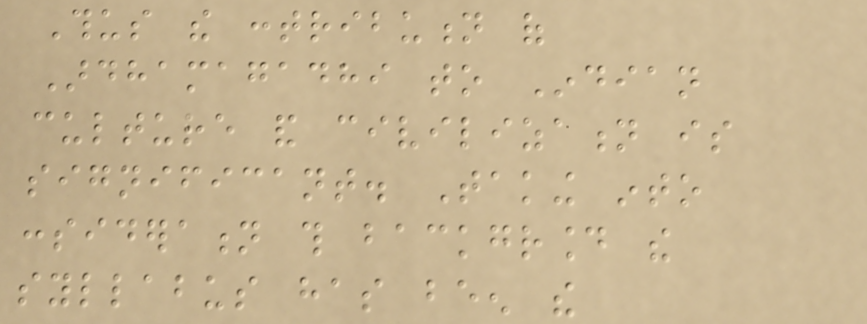Thus the contribution of
Ardhamagadhi to Indian
culture and civilization is
significant. Taking into
consideration this background the
syllabus has been the
